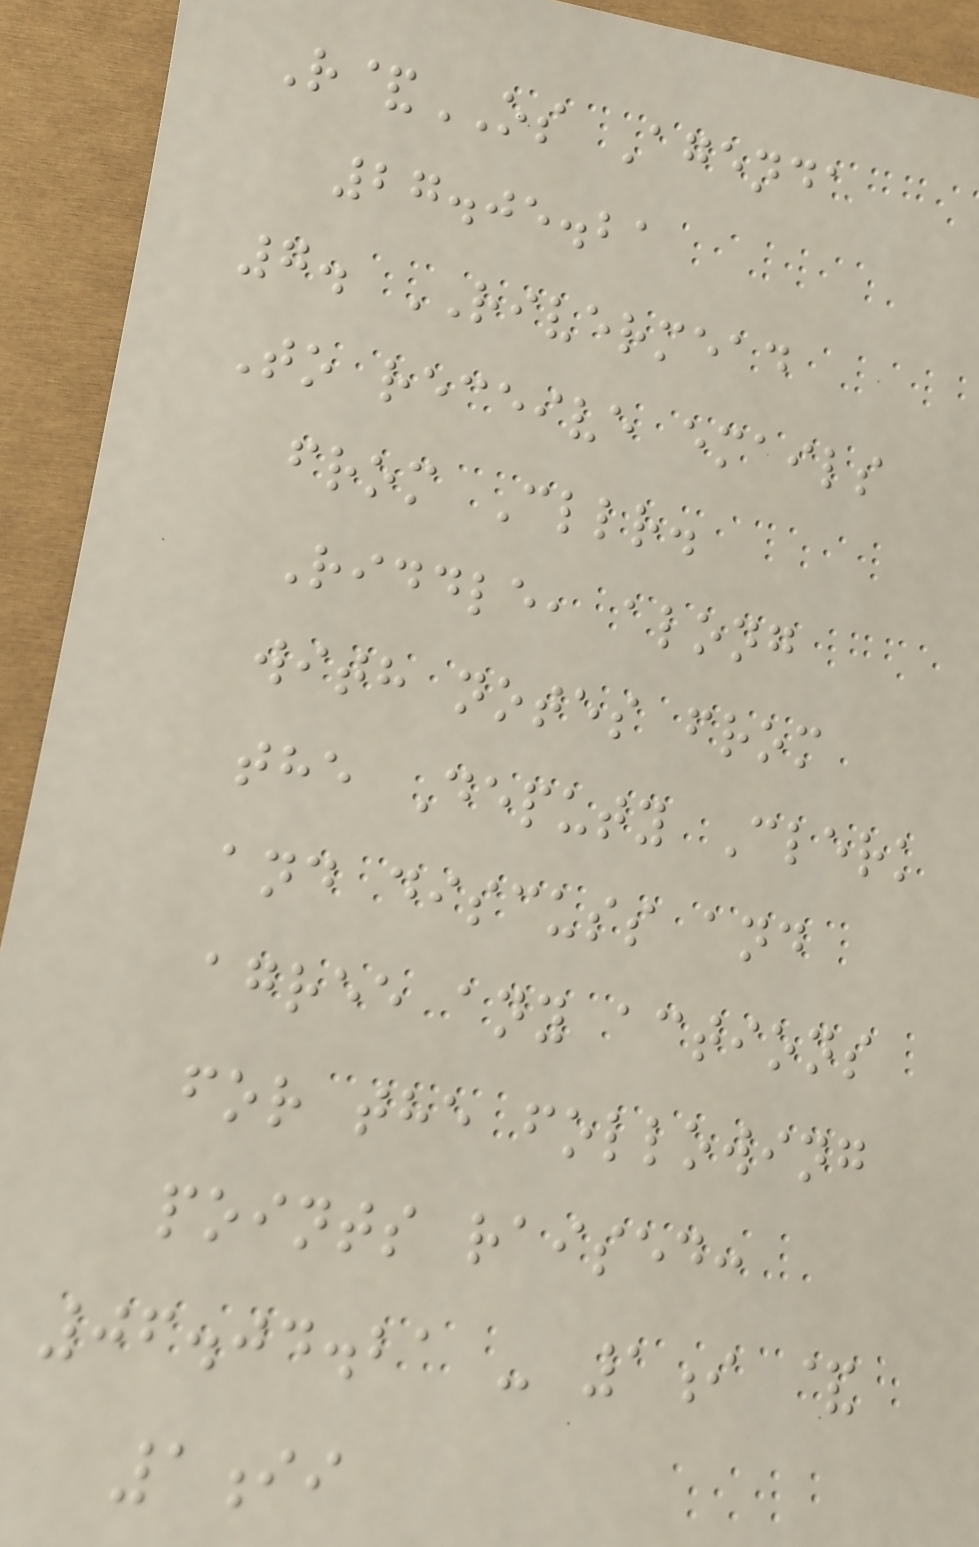R&OS Agenda
27.05.21
7. RIVERMEAD
To receive emails
from Cllr.
Riddle, along
with notes from
the Deputy Clerk
and discuss and
agree any actions
for the following
points raised:
06.04.21 - 1i &
1ii
